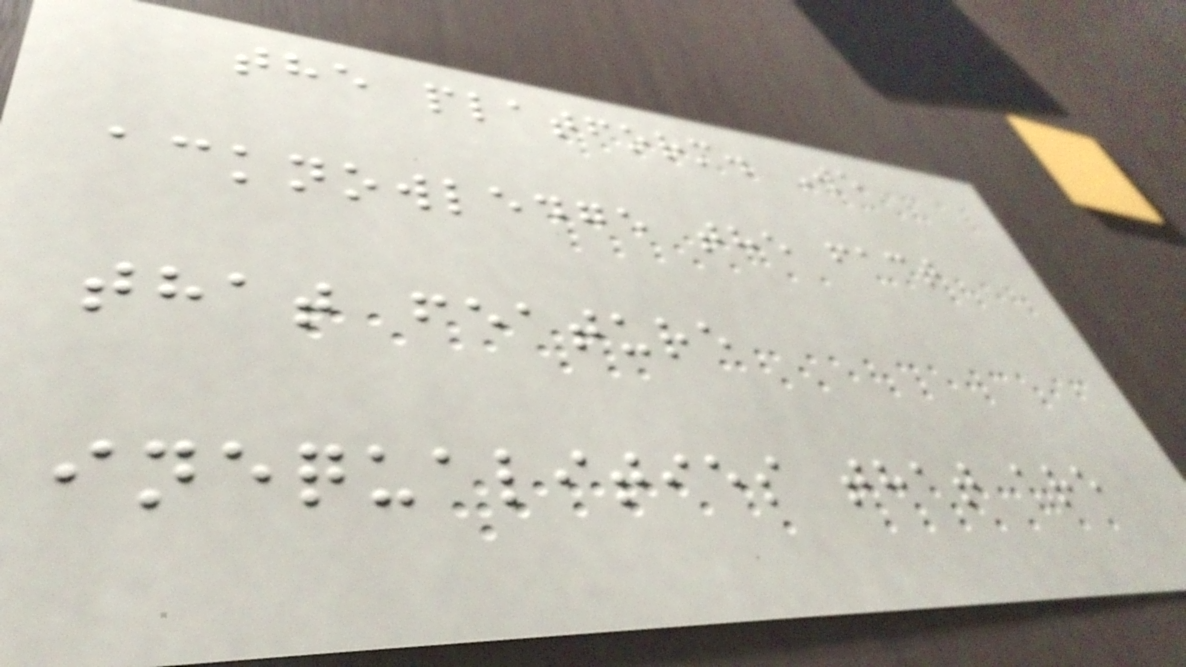the platform. We
acknowledge the fact
that feature
inequalities that are
